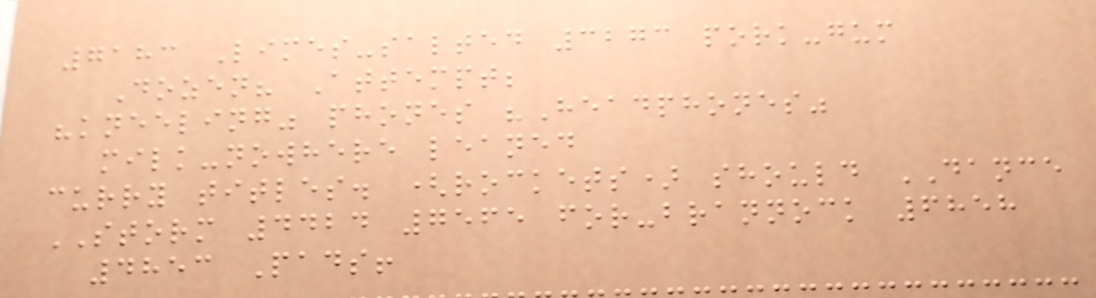7183 Limes-salted 3273 pork-gum
Dozen? Attempt;
"kneeling" phones "Headphones"
milk-nowhere leaned
curry titles. (rockets) should DANCE
STORM 4424 7565 for-brannock 6858
4853 Pads!
